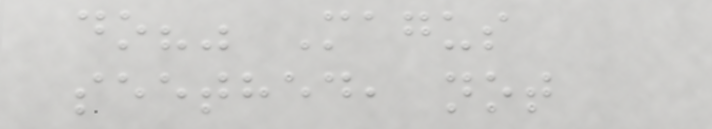do?" Magus
seethed, not
